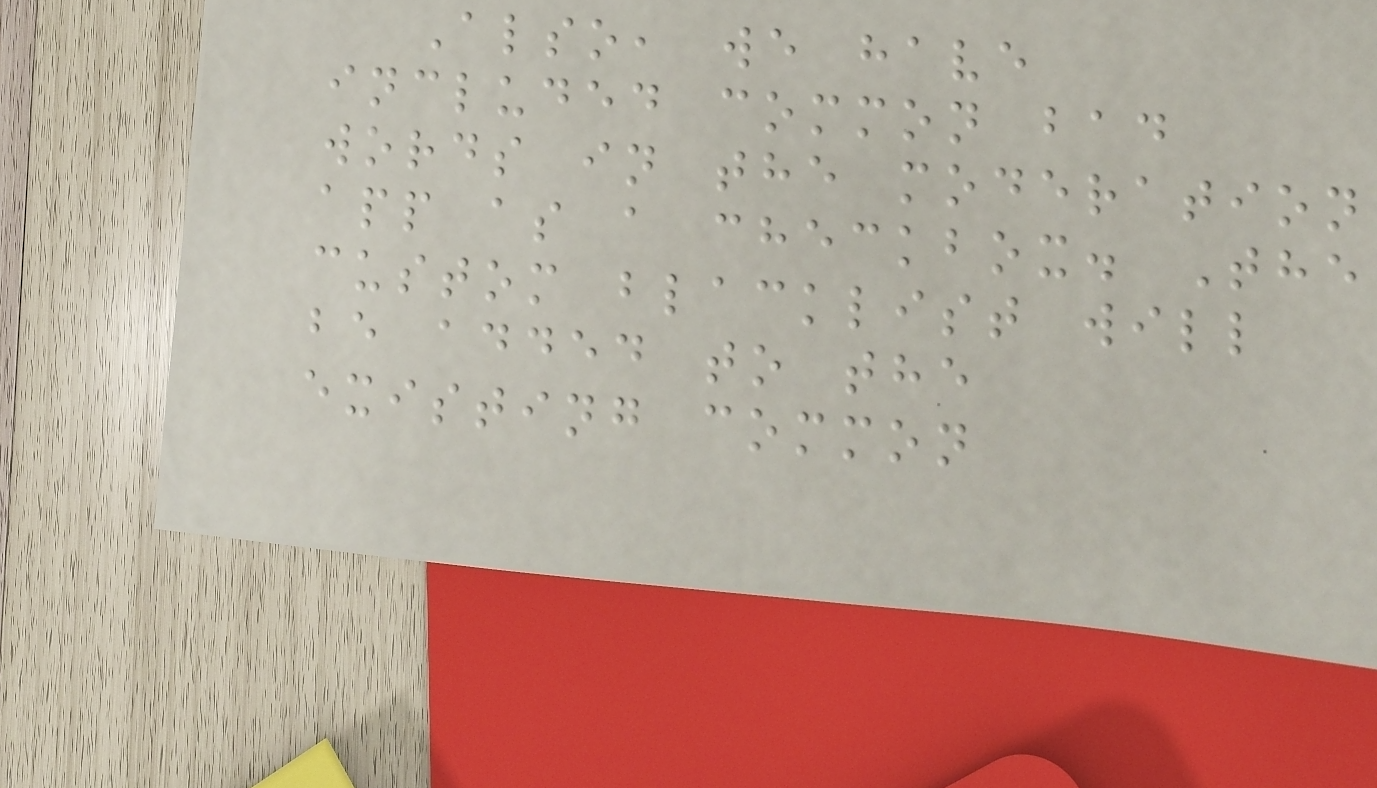Also, we have
included common bad
words in the moderation
app as a checkbox. The
custom blacklist will
be added to the
existing common
